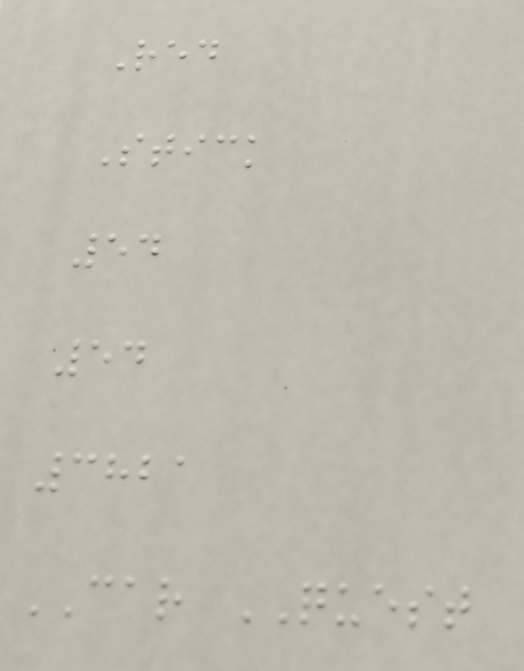Red
Stick
54
54
3821
CAR QUEST
